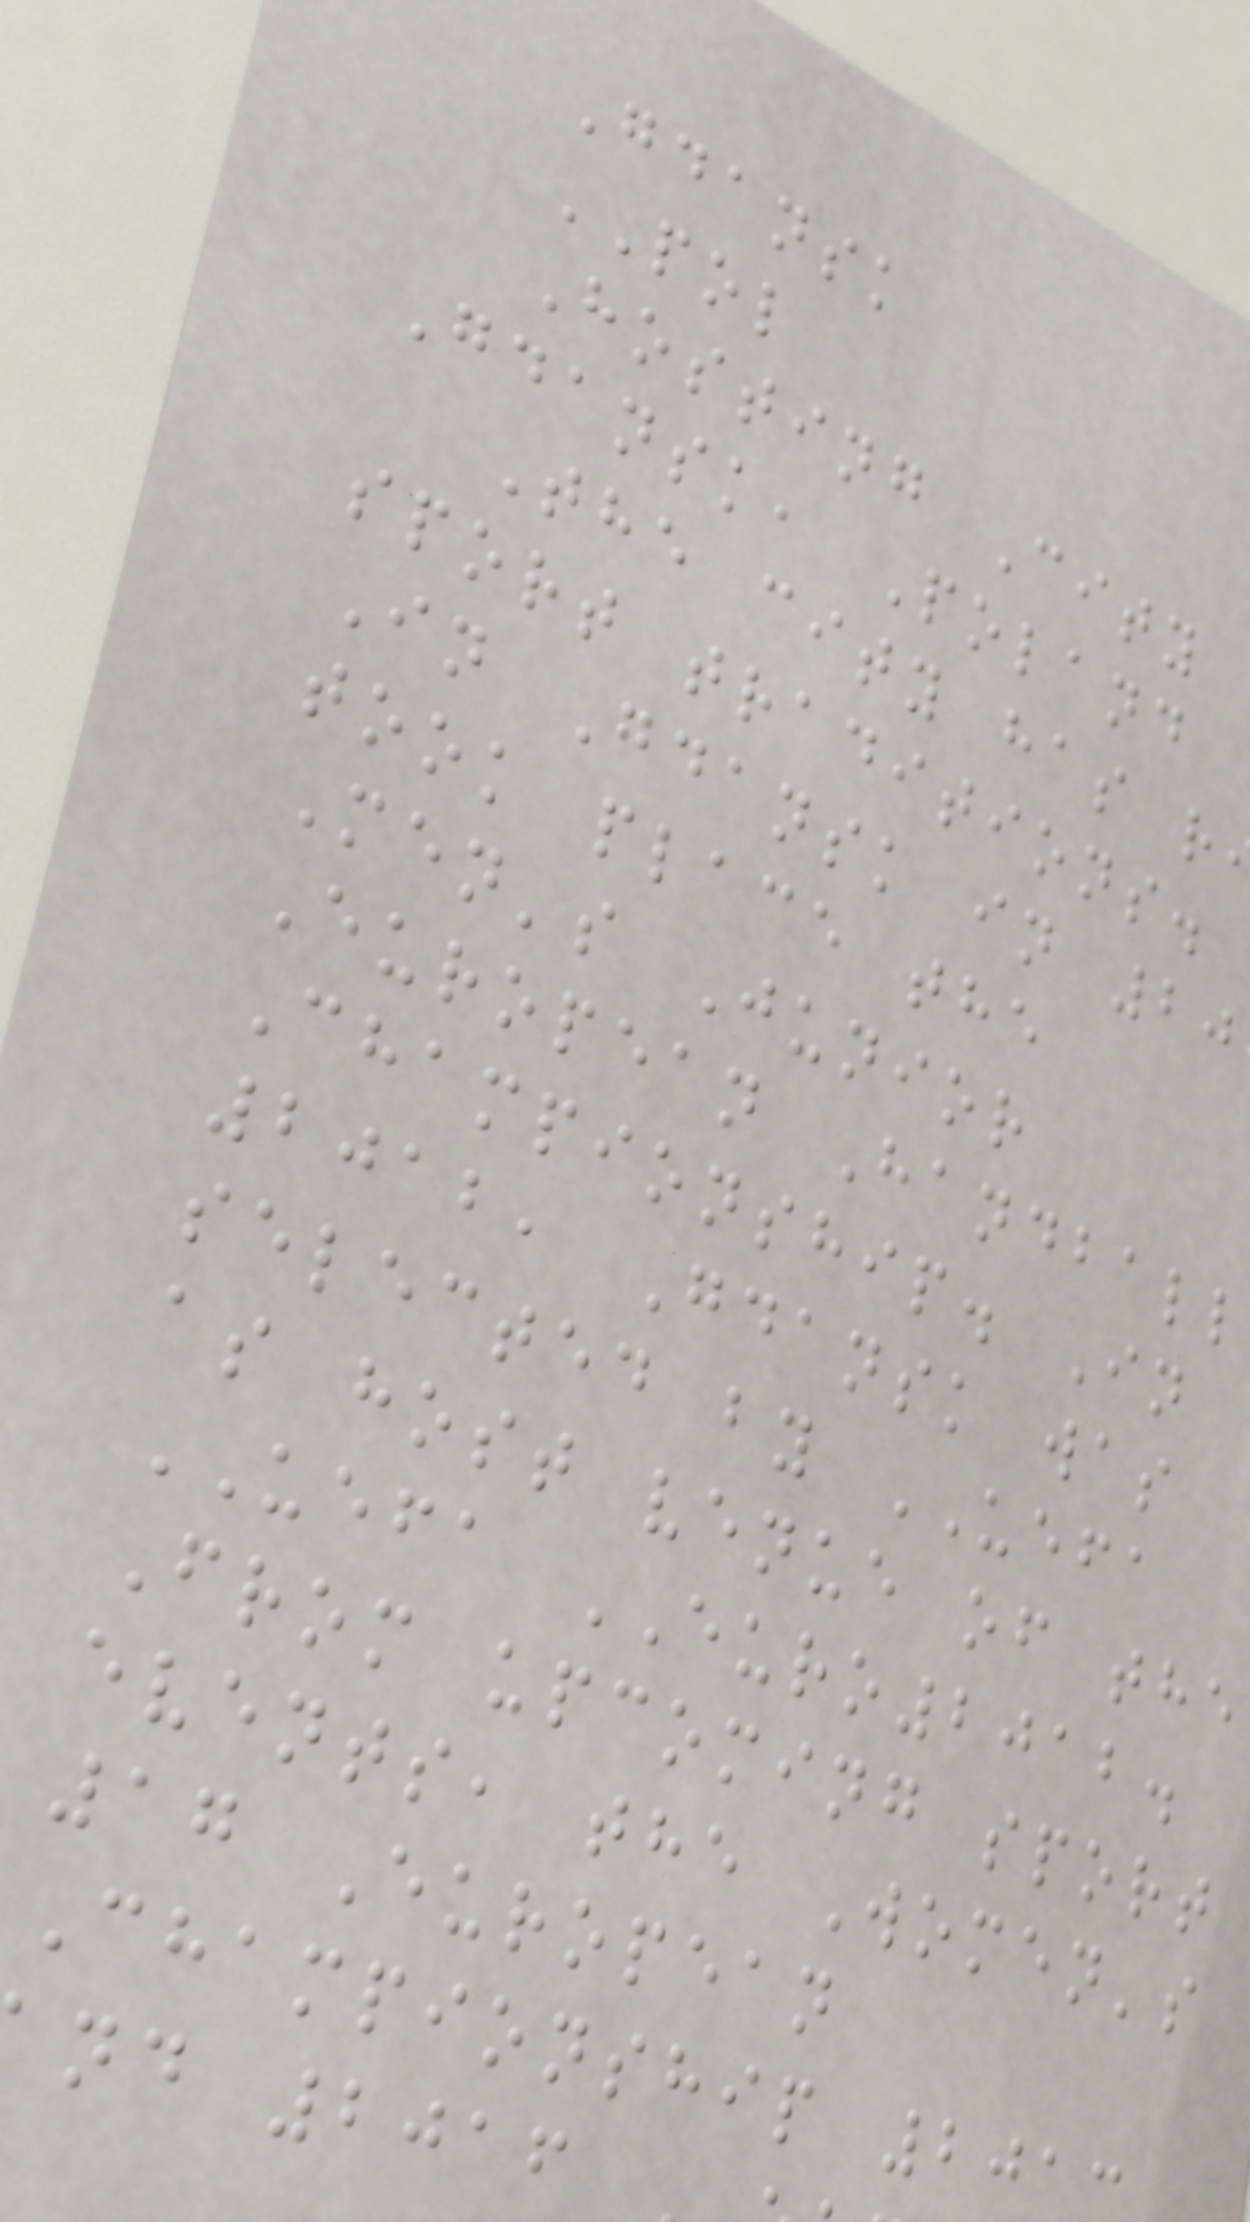Gdansk
POL
Hosting City
Gdansk, Poland
The city has r
sport traditions.
In Gdansk in 20
took place the
Men's Junior
European Handball
Championship. In
2012, Gdansk was
selected by UEFA
as host venue of the
UEFA EURO2012.
From upcoming sport
events, the Women's
17 European
Championship 201
nd 2016
